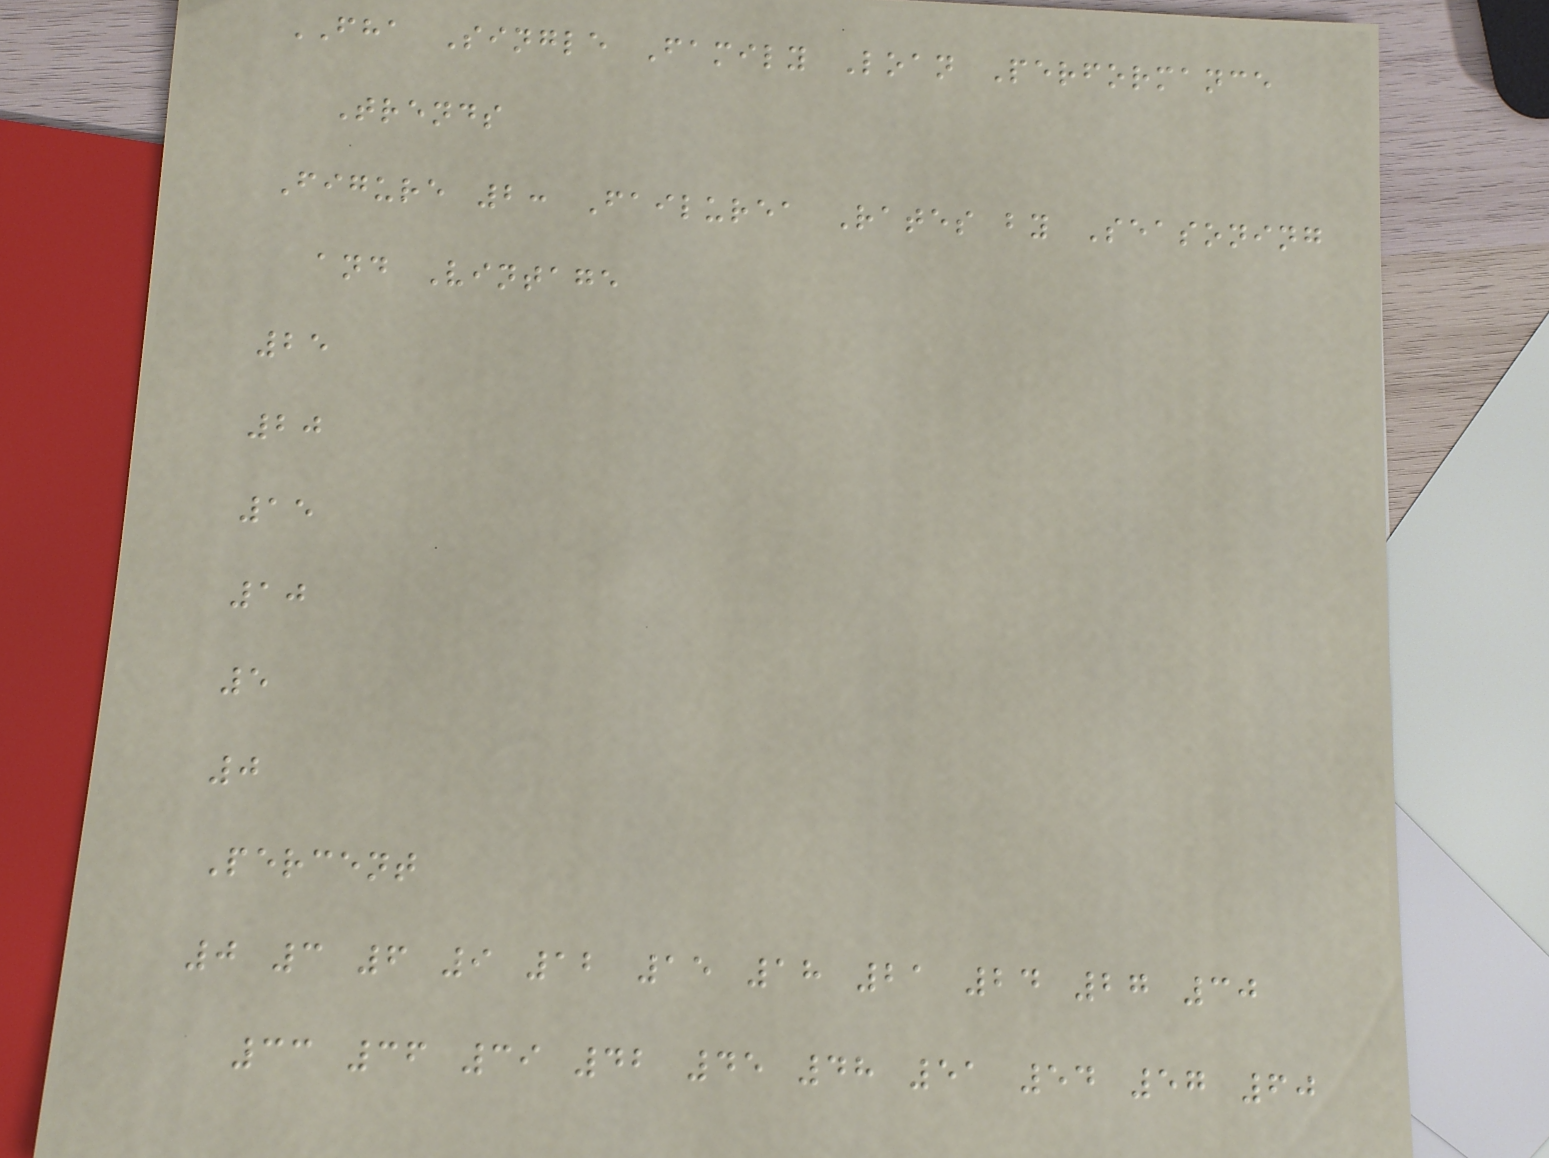FHA Single Family Loan Performance
Trends
Figure 2: Failurea Rates by Seasoning
and Vintage
25
20
15
10
5
0
Percent
0 3 6 9 12 15 18 21 24 27 30
33 36 39 42 45 48 51 54 57 60
